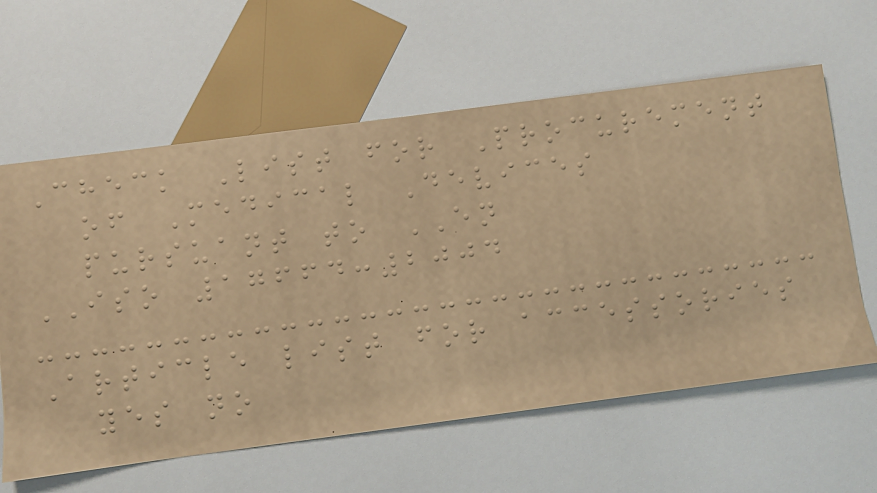Check List for Procurement
of Medical Devices
pursuant to EN
ISO 17664:2004
Article list for accessories
yes no
